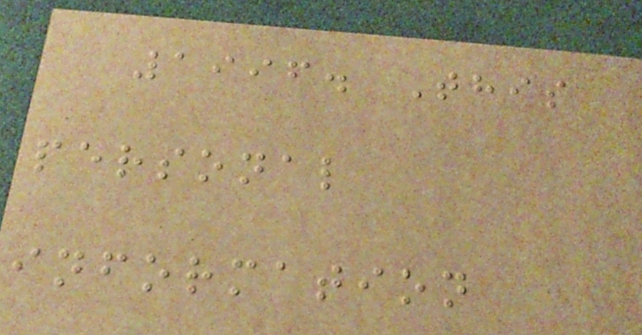1996. This
personal
information
